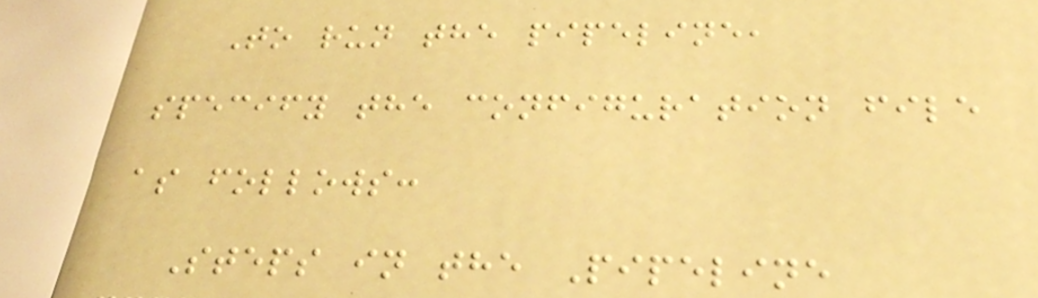To run the pipeline,
specify the configuration file
as follows:
Steps in the Pipeline
